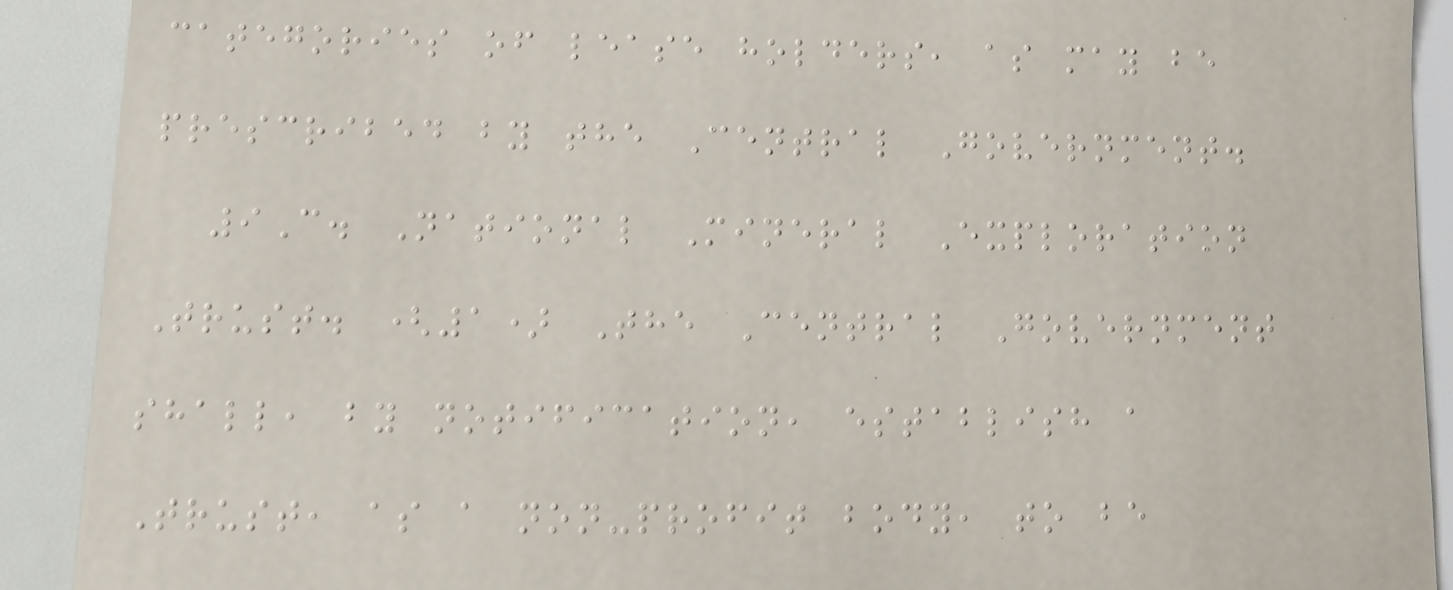categories of lease holders, as may be
prescribed by the Central Government.
9C. National Mineral Exploration
Trust. (1) The Central Government
shall, by notification, establish a
Trust, as a non-profit body, to be
